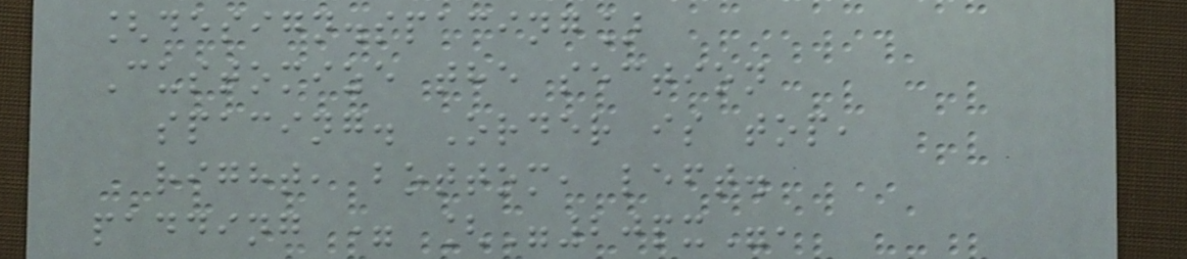[design.spacing]
Customize the section
spacing. Order is top,
right, bottom, left.
padding = ["20px",
